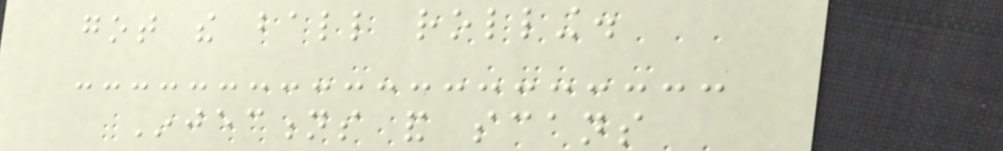got the ball rolling.
Injections and scans
